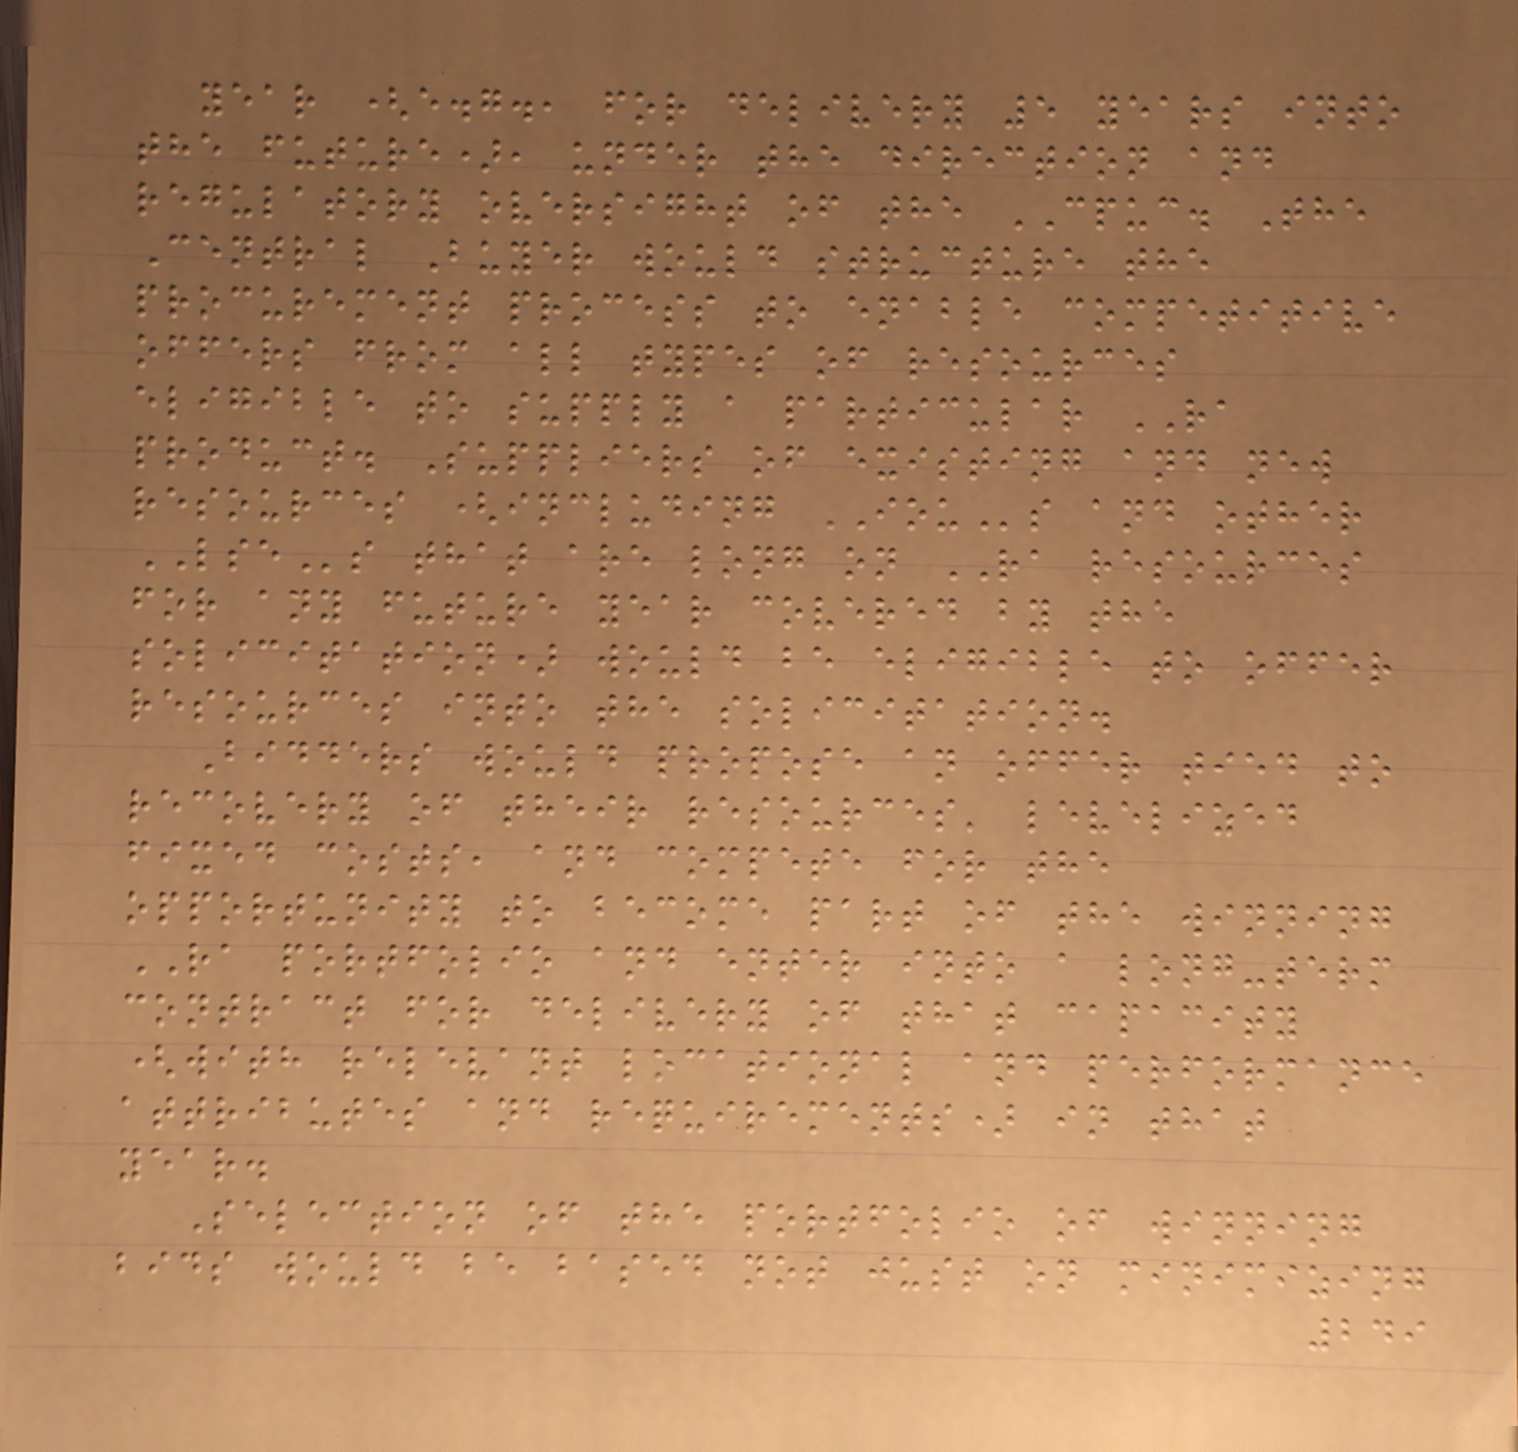year (e.g., for delivery 5 years into
the future), under the direction and
regulatory oversight of the CPUC. The
Central Buyer would structure the
procurement process to enable competitive
offers from all types of resources
eligible to supply a particular RA
product. Suppliers of existing and new
resources (including IOUs and other
LSEs that are long on RA resources
for any future year covered by the
solicitation) would be eligible to offer
resources into the solicitation.
Bidders would propose an offer tied to
recovery of their resources' levelized
fixed costs, and compete for the
opportunity to become part of the winning
RA portfolio and enter into a long-term
contract for delivery of that capacity
(with relevant locational and performance
attributes and requirements) in that
year.
Selection of the portfolio of winning
bids would be based not just on minimizing
249
